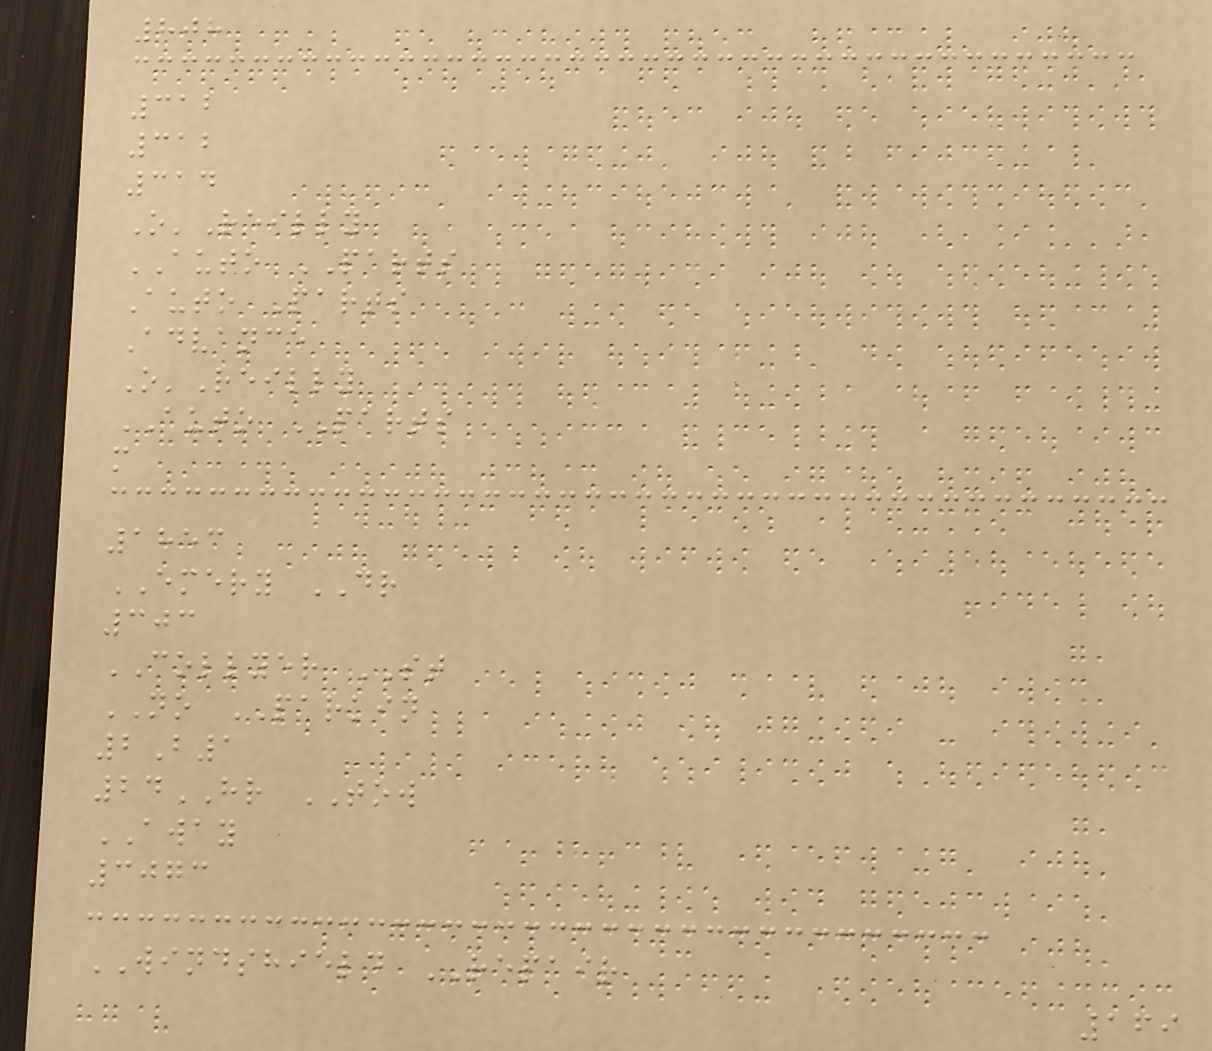808
312
312
314
O'Reilly
AUTO PARTS
Auto Parts
Advance
O'Reilly
AUTO PARTS
m
1853
EMERY DR
303
COLLYER ST
NO PARKIN
2B1
24HR TOW
AWAY
3073
WINDSHIELD REPAIR
169
